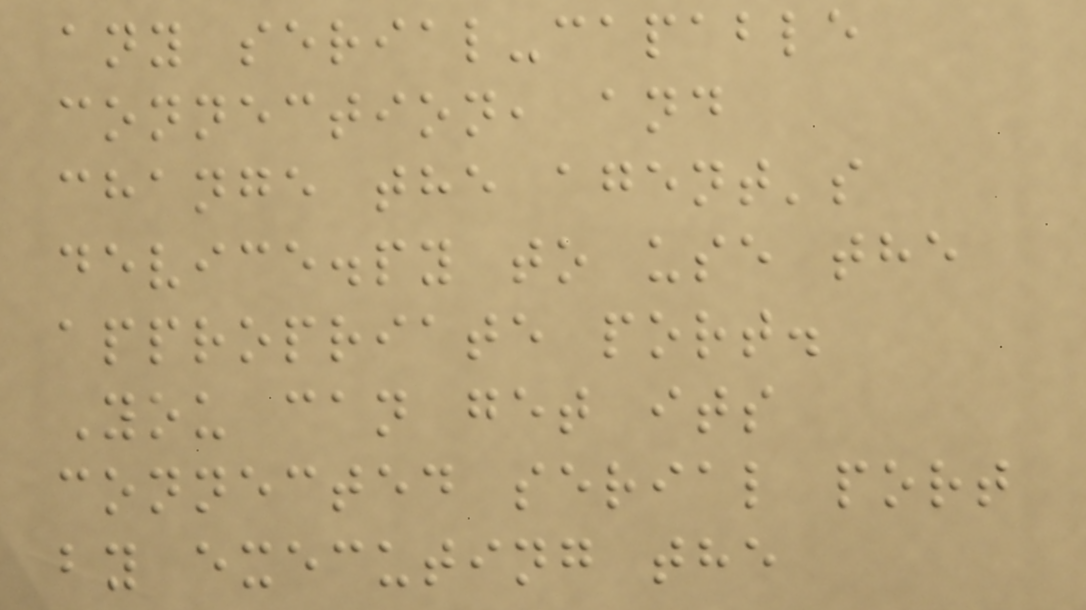any serial-capable
connection, and
change the agent's
device.py to use the
appropriate port.
You can get its
connected serial port
by executing the
